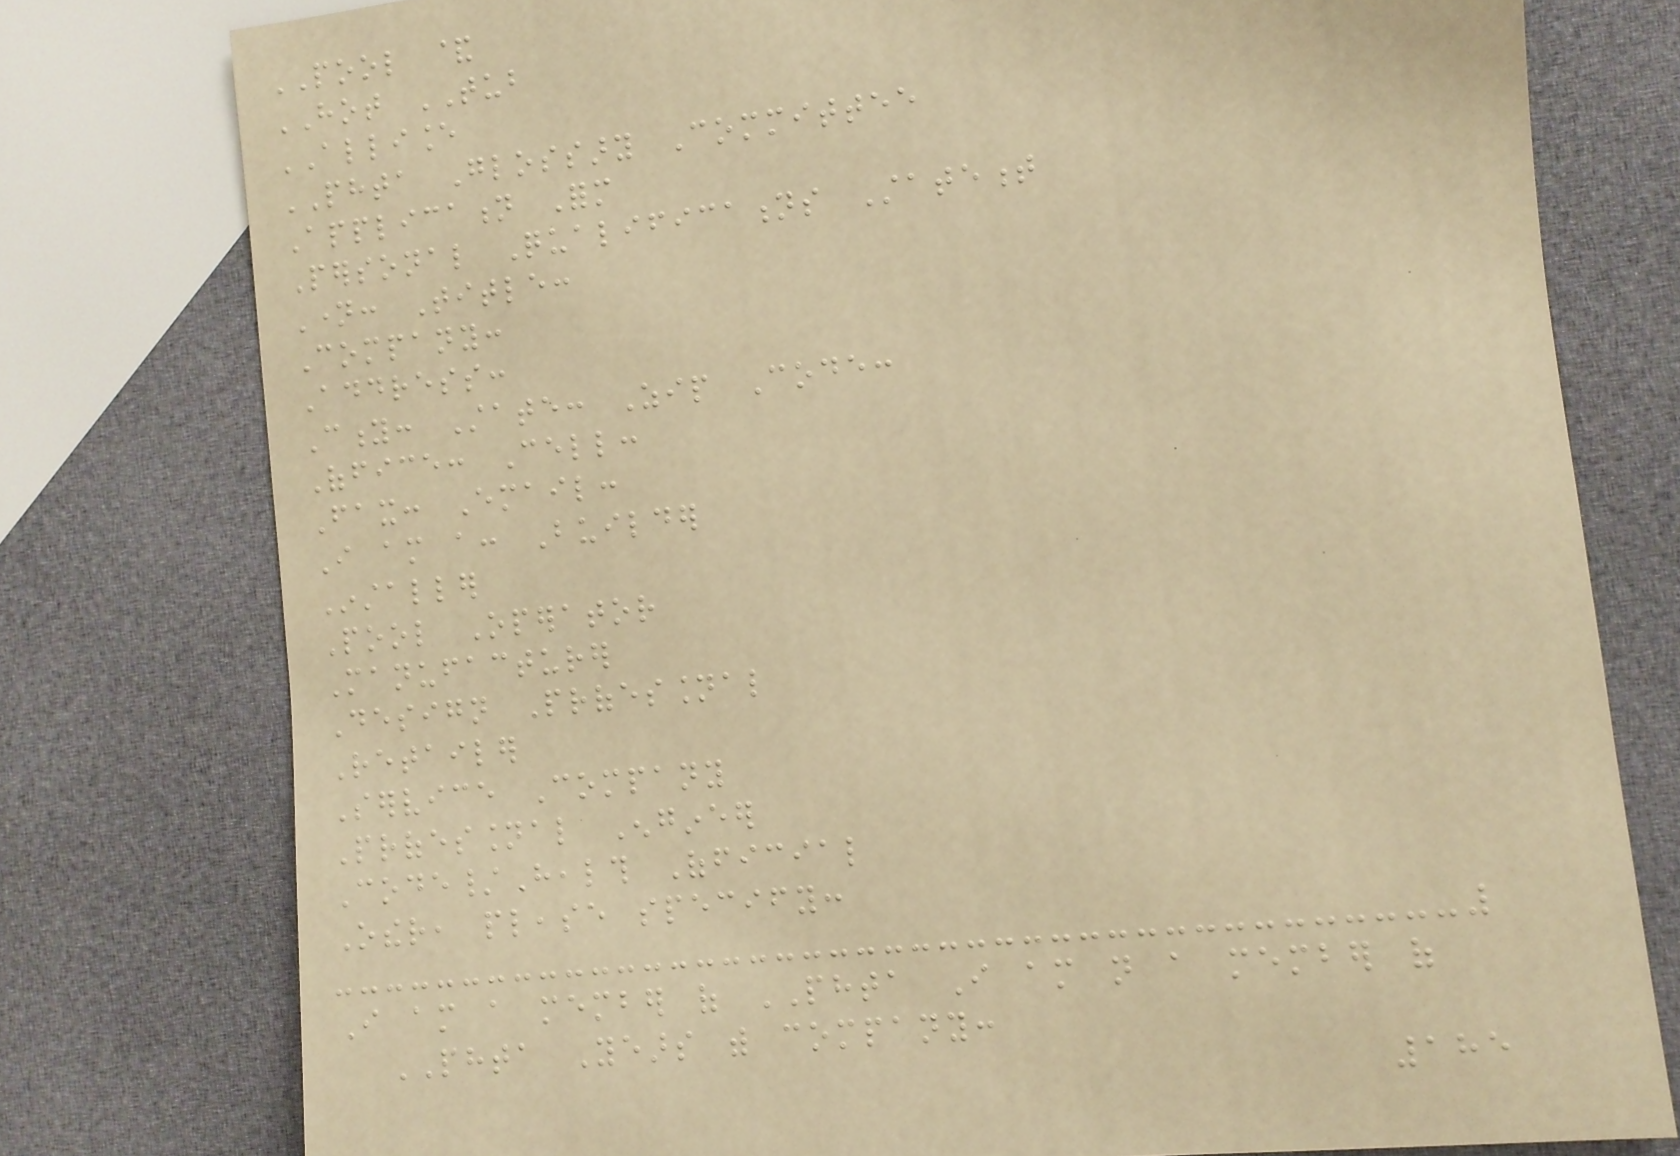POOL &
HOT TUB
ALLIANCE
PHTA Glossary Committee
Application Form
Personal Qualifications Statement
Name: Title:
Company:
Address:
City: State: Zip Code:
Office: Cell:
Fax: Email:
I am a: Builder
Installer
Pool Operator
Manufacturer
Design Professional
Retailer
Service Company
Professional Engineer
Code/Health Official
Other, please specify:
I am a member of PHTA I am not a member of
PHTA Years with company:
185
